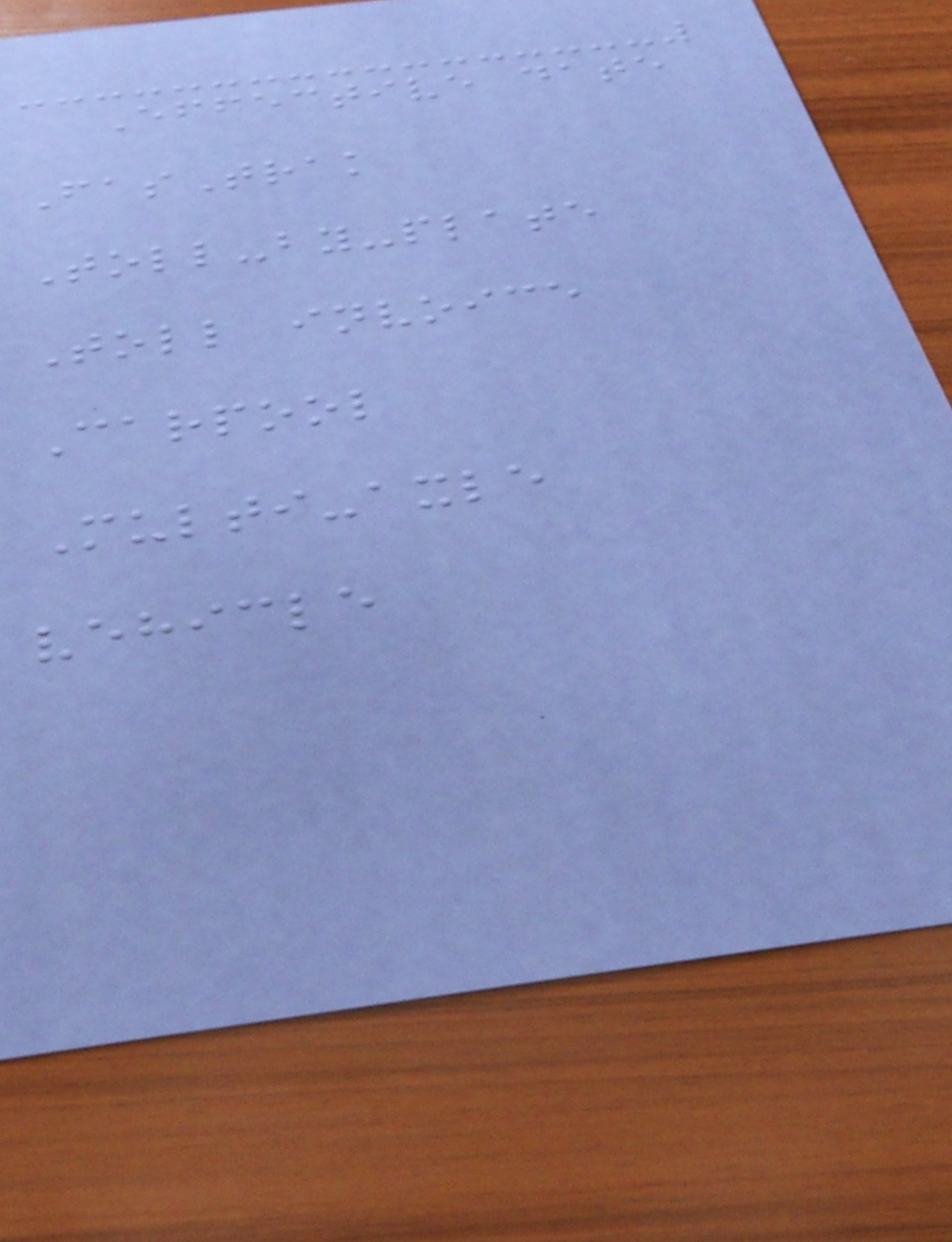Effective date
FasTrak
Toll-by-plate
Toll invoice
Carpool
Multi-axle
vehicle
